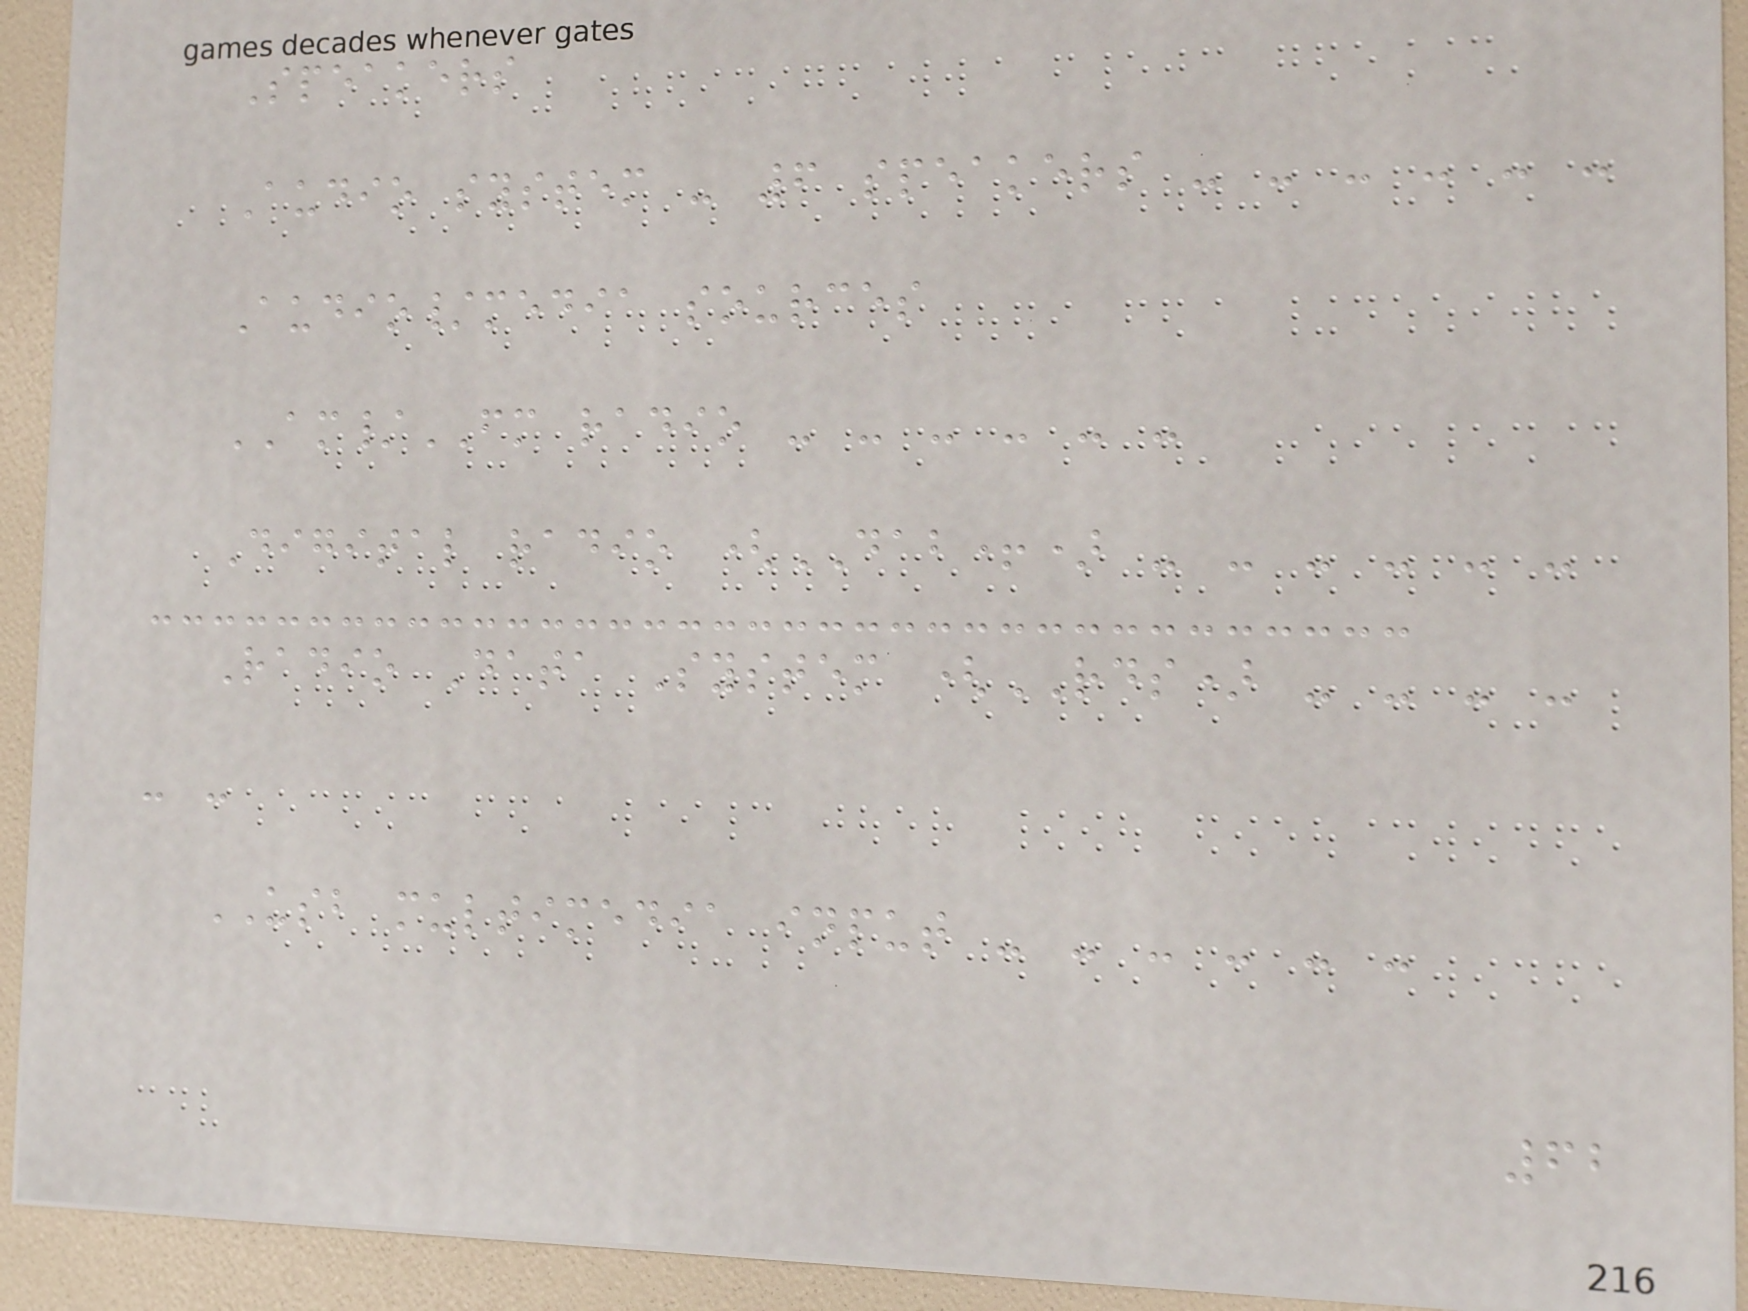Speakers
Audio system - 6 speakers - - - - - -
Audio/media sources
AM/FM radio - - - - - -
Digital radio (DAB+) - - - - - -
Radio Data System (RDS) - - - -
- -
USB multimedia input - - - - - -
62
